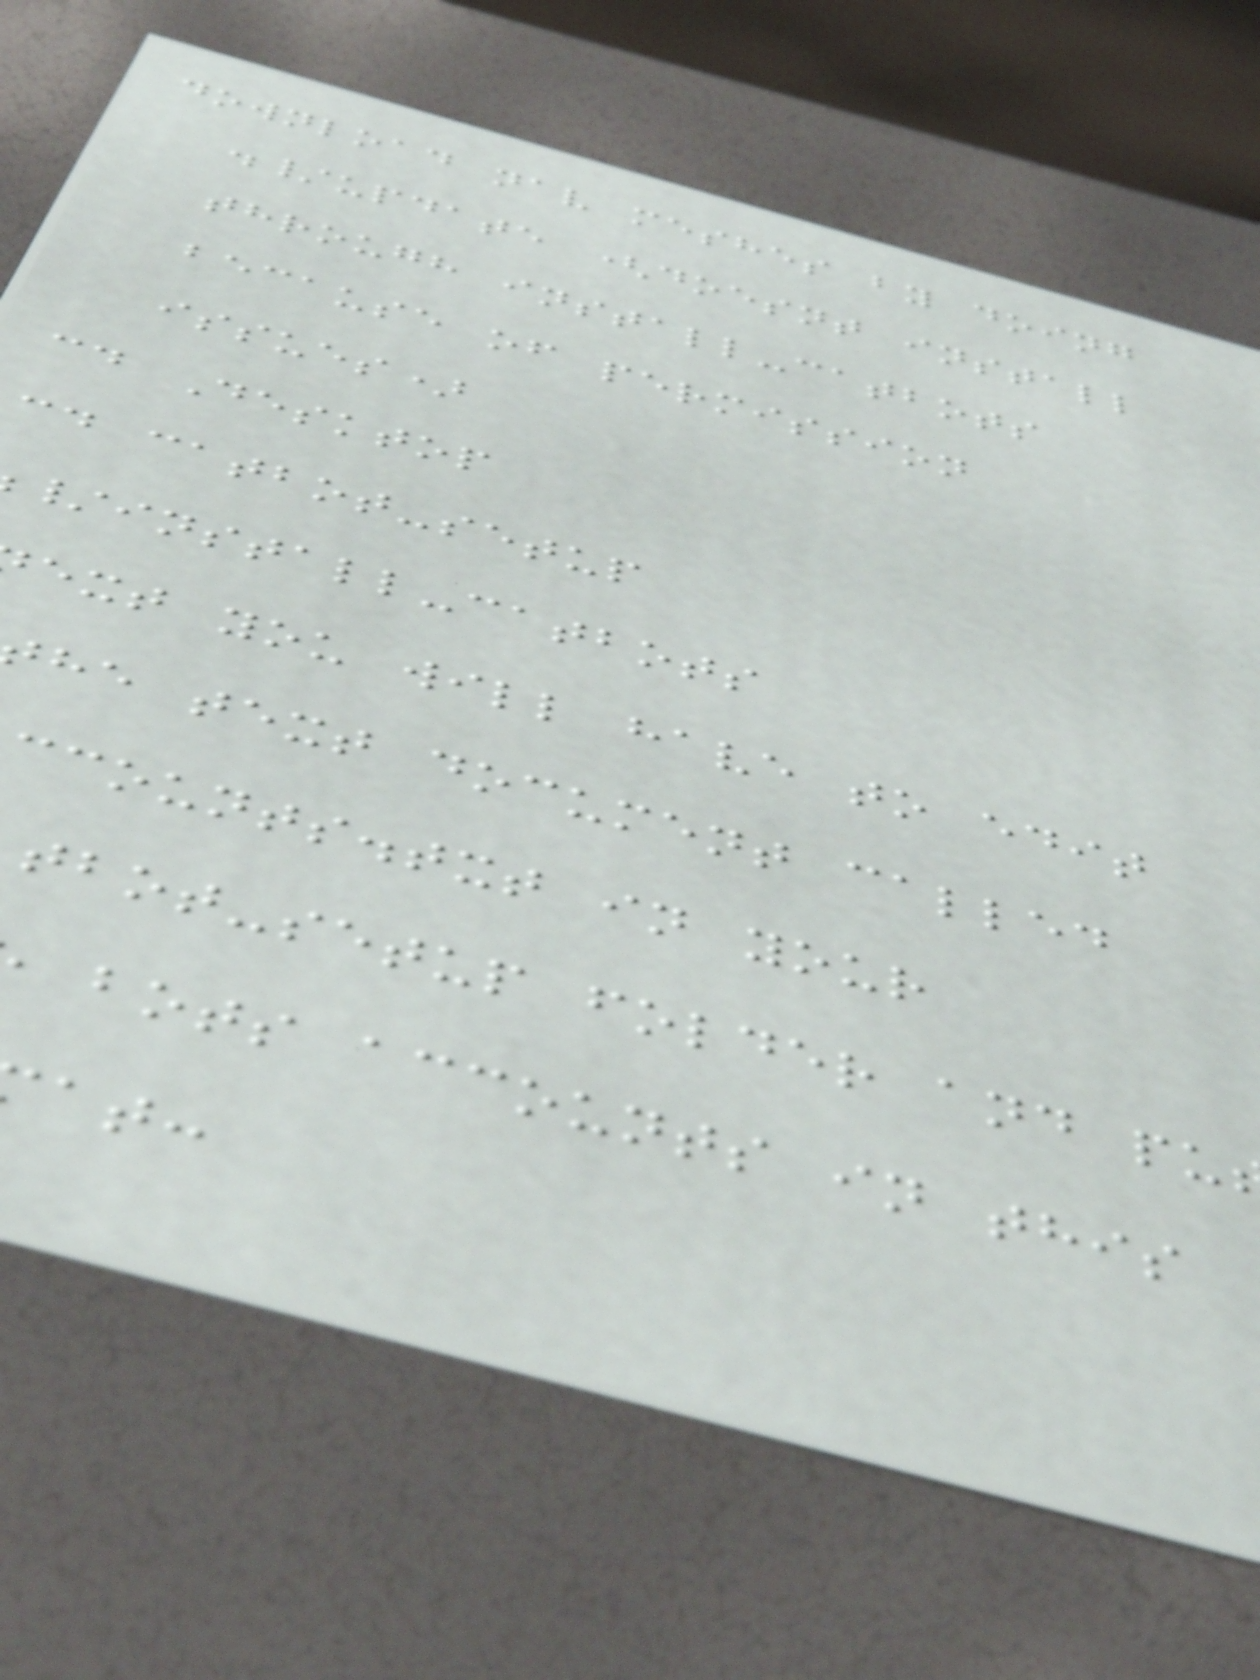download nav meshes by doing
./update (doesnt install
through install-catbots
because of permission
issues)
cd Desktop
cd catbot-setup
/install-catbots
ext you will have to edit
he text document called
ccounts.txt in your
tbot-setup folder and pu
bots accounts in this
